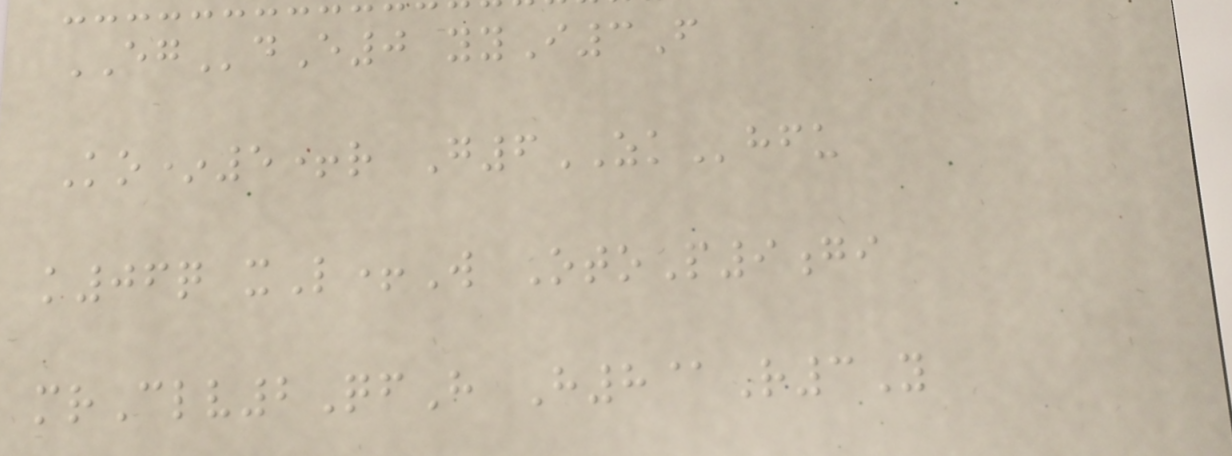EGdE0 yyI3F
Ko*5+r G6ZKhfu
k06q xL+W OtoP9gi
mrClv2QfH H8@R3Y
